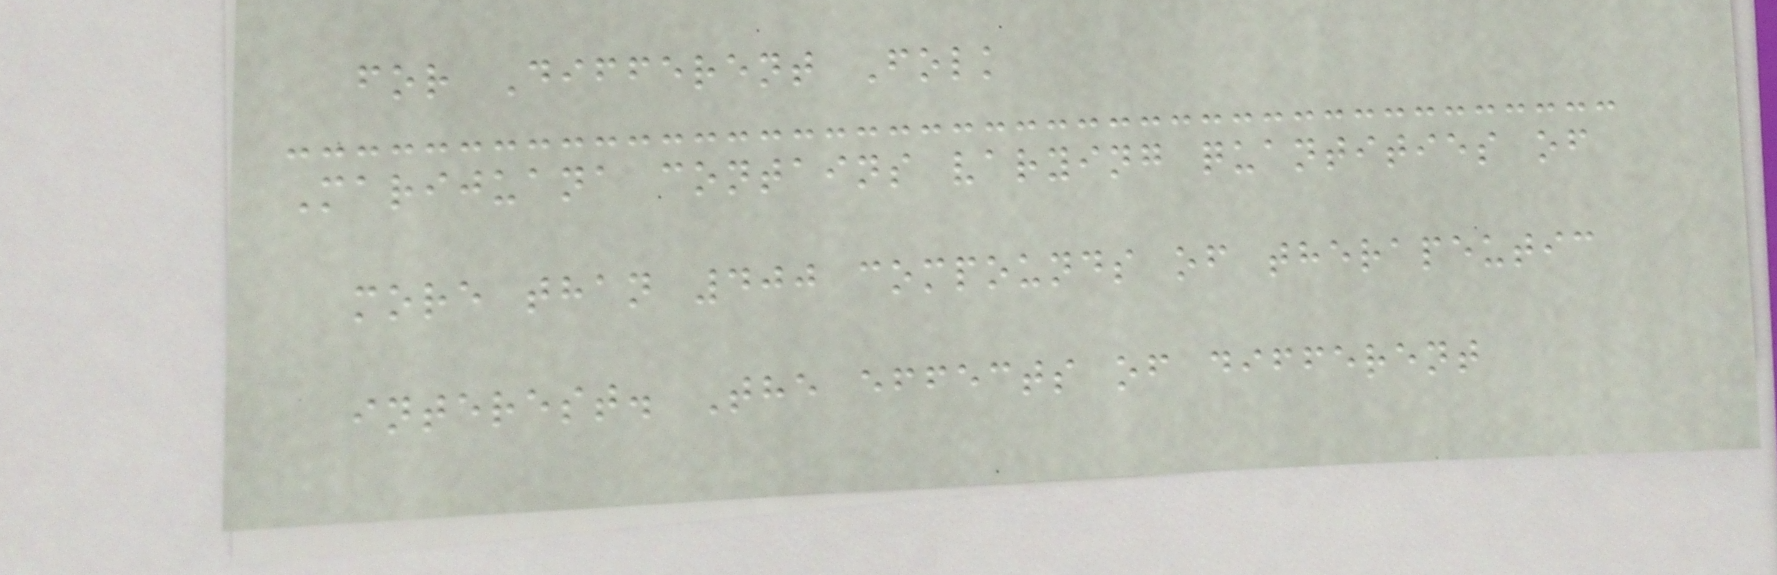for Different Folk
Marijuana contains varying quantities of
more than 400 compounds of therapeutic
interest. The effects of different
